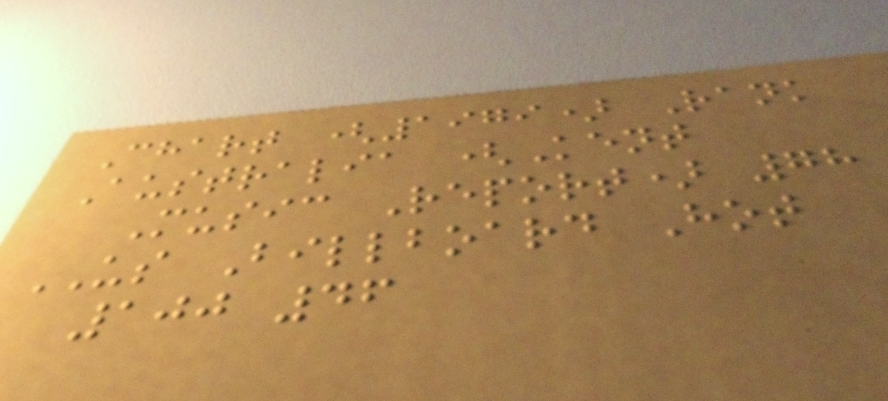Chart (1979) Rank
Australia (Kent
Music Report) 78
US Billboard Hot
100 46
